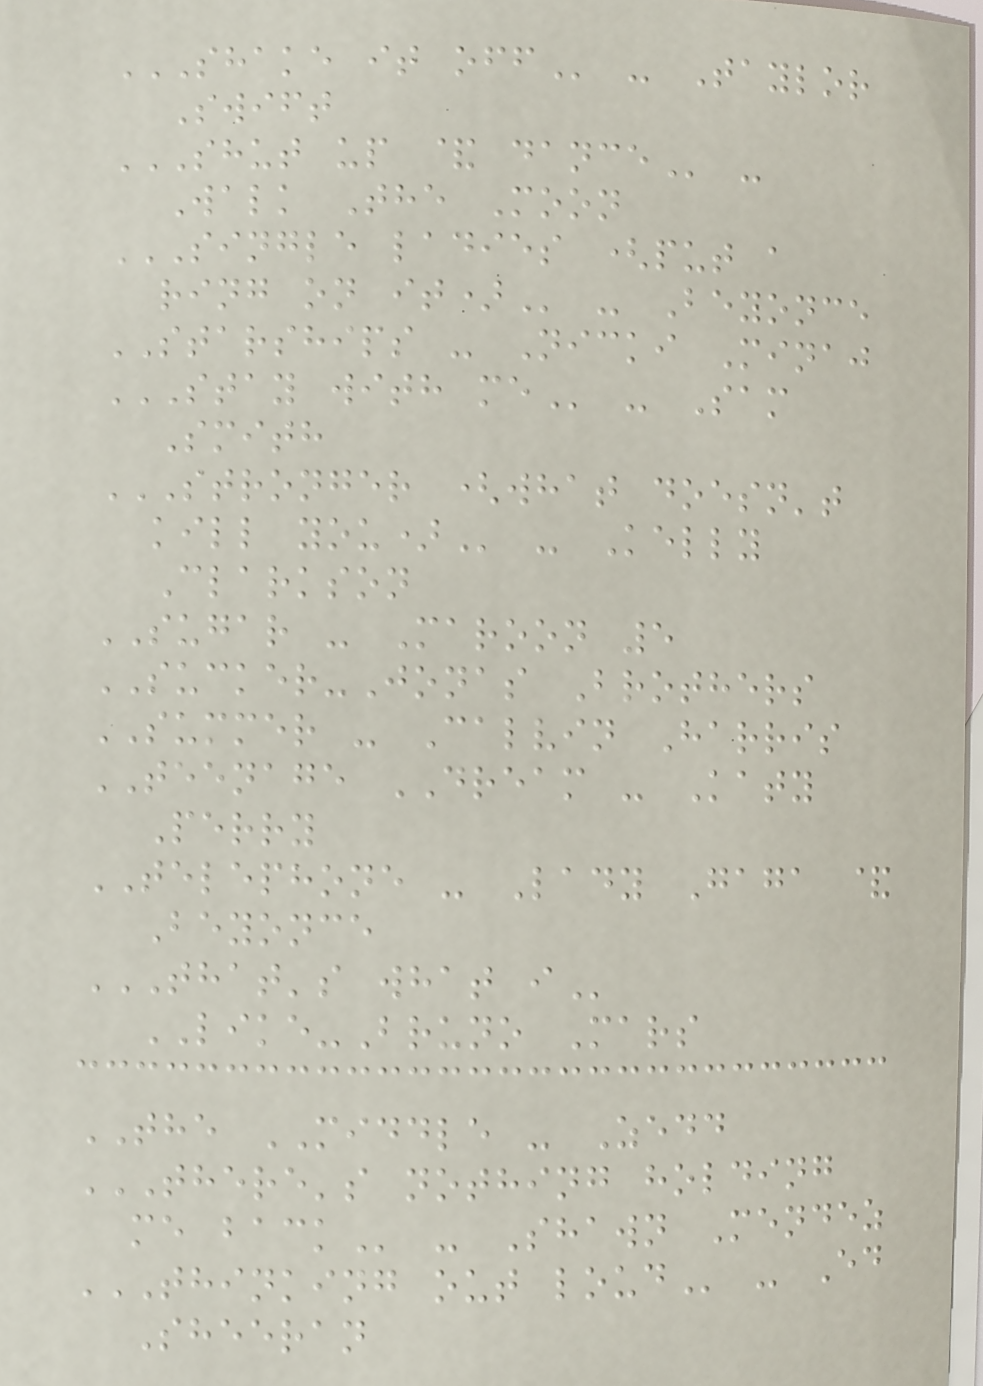SHAKE IT OFF - Taylor
Swift
SHUT UP & DANCE -
Walk The Moon
SINGLE LADIES (PUT A
RING ON IT) - Beyonce
STARSHIPS - Nicki Minaj
STAY WITH ME - Sam
Smith
STRONGER (WHAT DOESN'T
KILL YOU) - Kelly
Clarkson
SUGAR - Maroon 5
SUCKER-Jonas Brothers
SUMMER - Calvin Harris
TEENAGE DREAM - Katy
Perry
TELEPHONE - Lady Gaga &
Beyonce
THAT'S WHAT I
LIKE-Bruno Mars
THE MIDDLE - Zedd
THERE'S NOTHING HOLDING
ME BACK - Shawn Mendez
THINKING OUT LOUD - Ed
Sheeran
